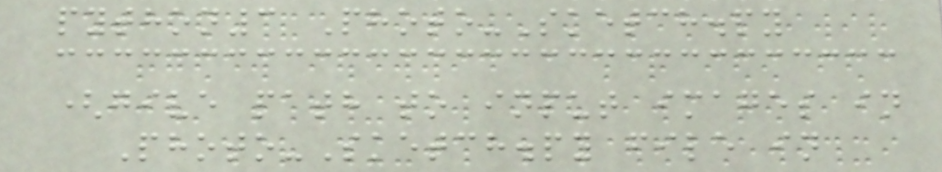python3 Photo-Sketch.py
(give path to input images in
Photo-Sketch.py file in
